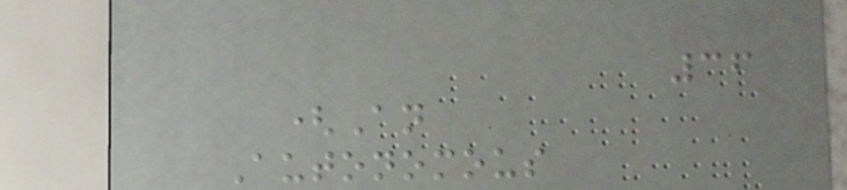36
(An
Autonomous
